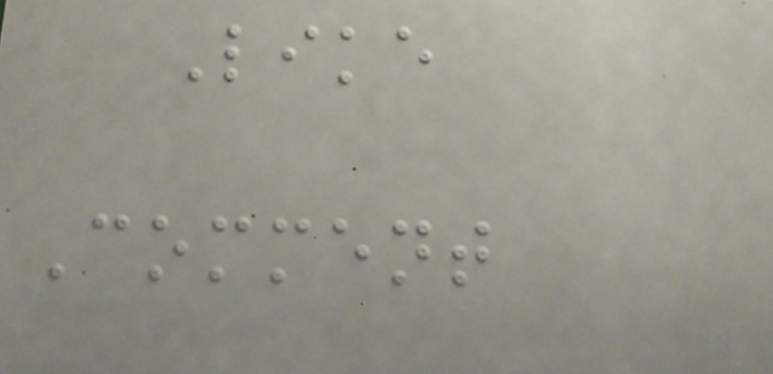Like
Comment
